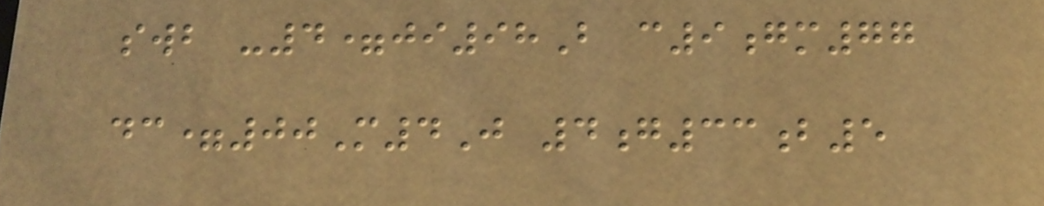swb -4=ji98B c9gm77
dc=00M4J 4g33b5
